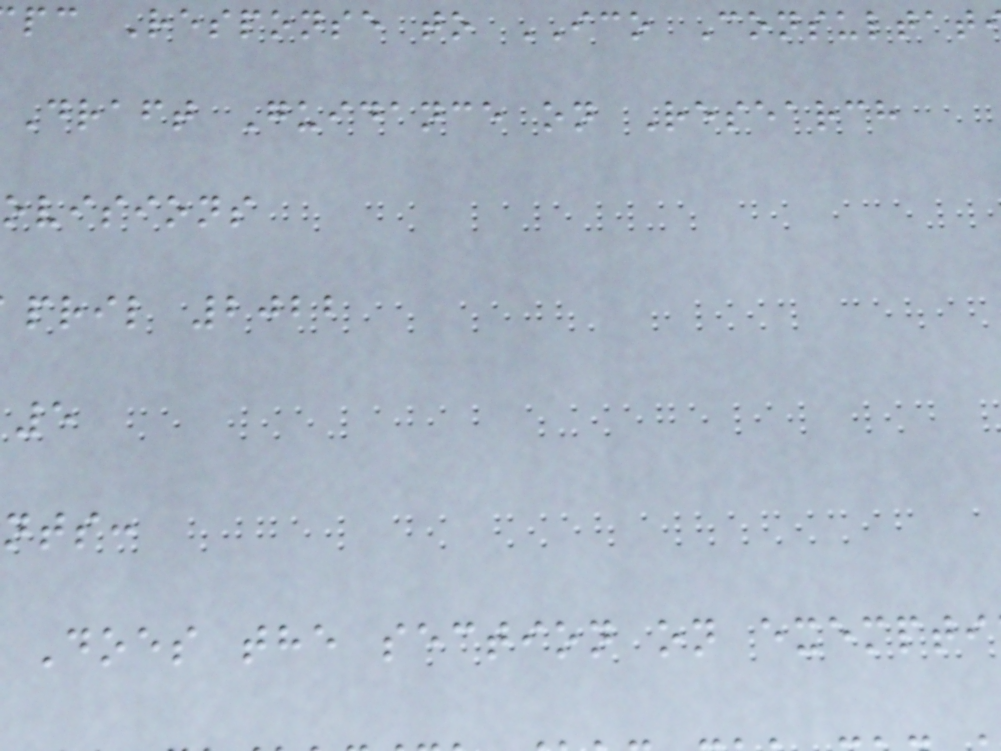pc Response to ICO Consultat
Draft Guidance on Research
ovisions
pril 2022
nts:
Does the section on exempti
